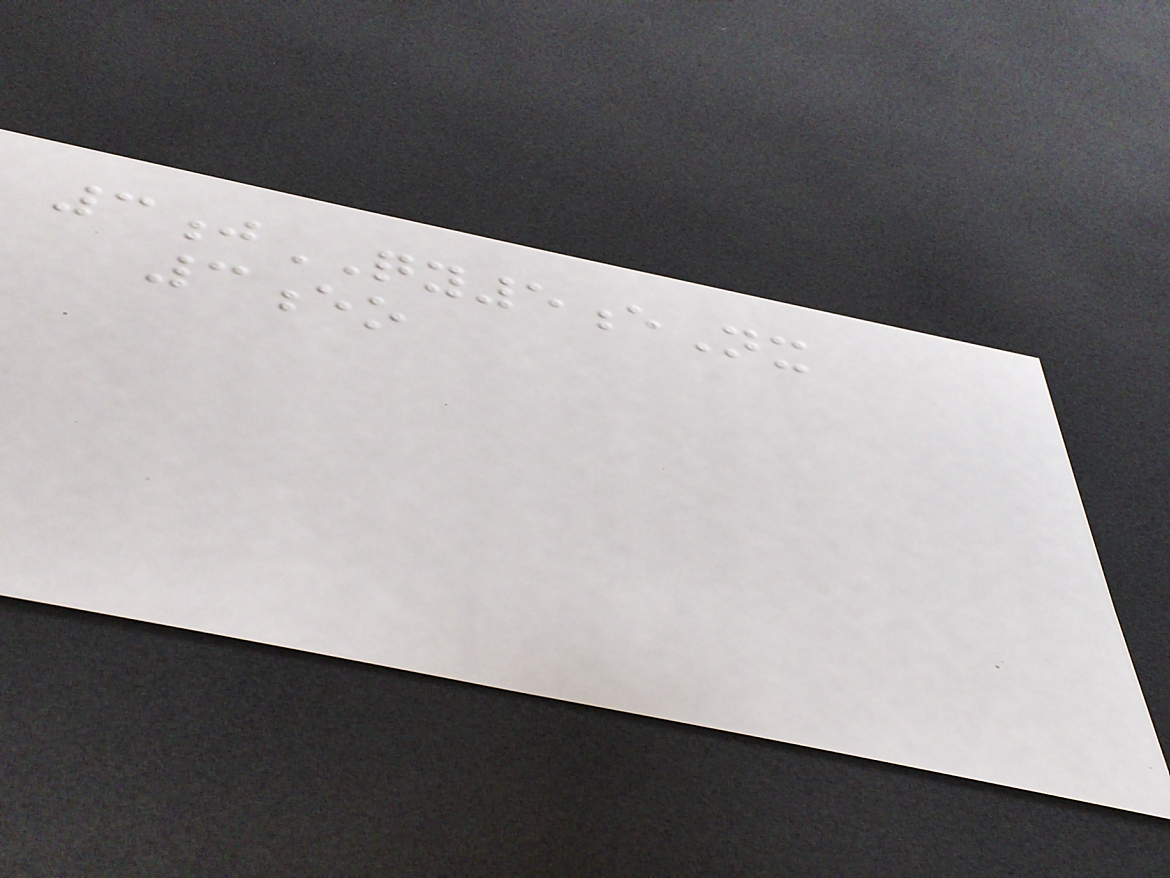3jQY5eNx
3eo
